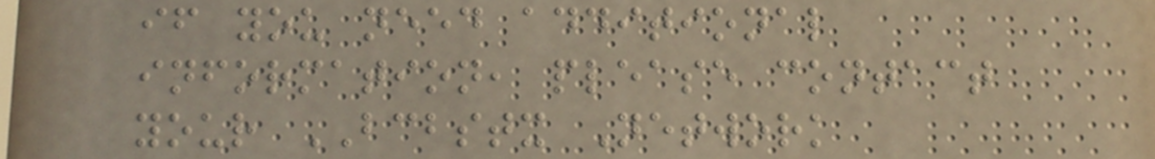if you need additional
information, please contact
your BCBSTX Network
